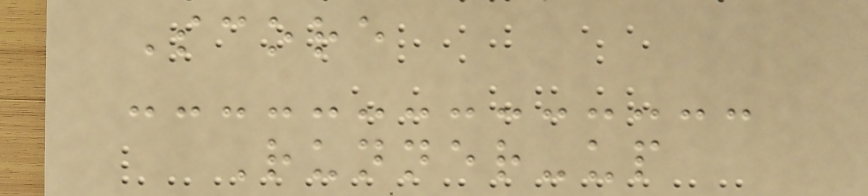Score
Runner-up
